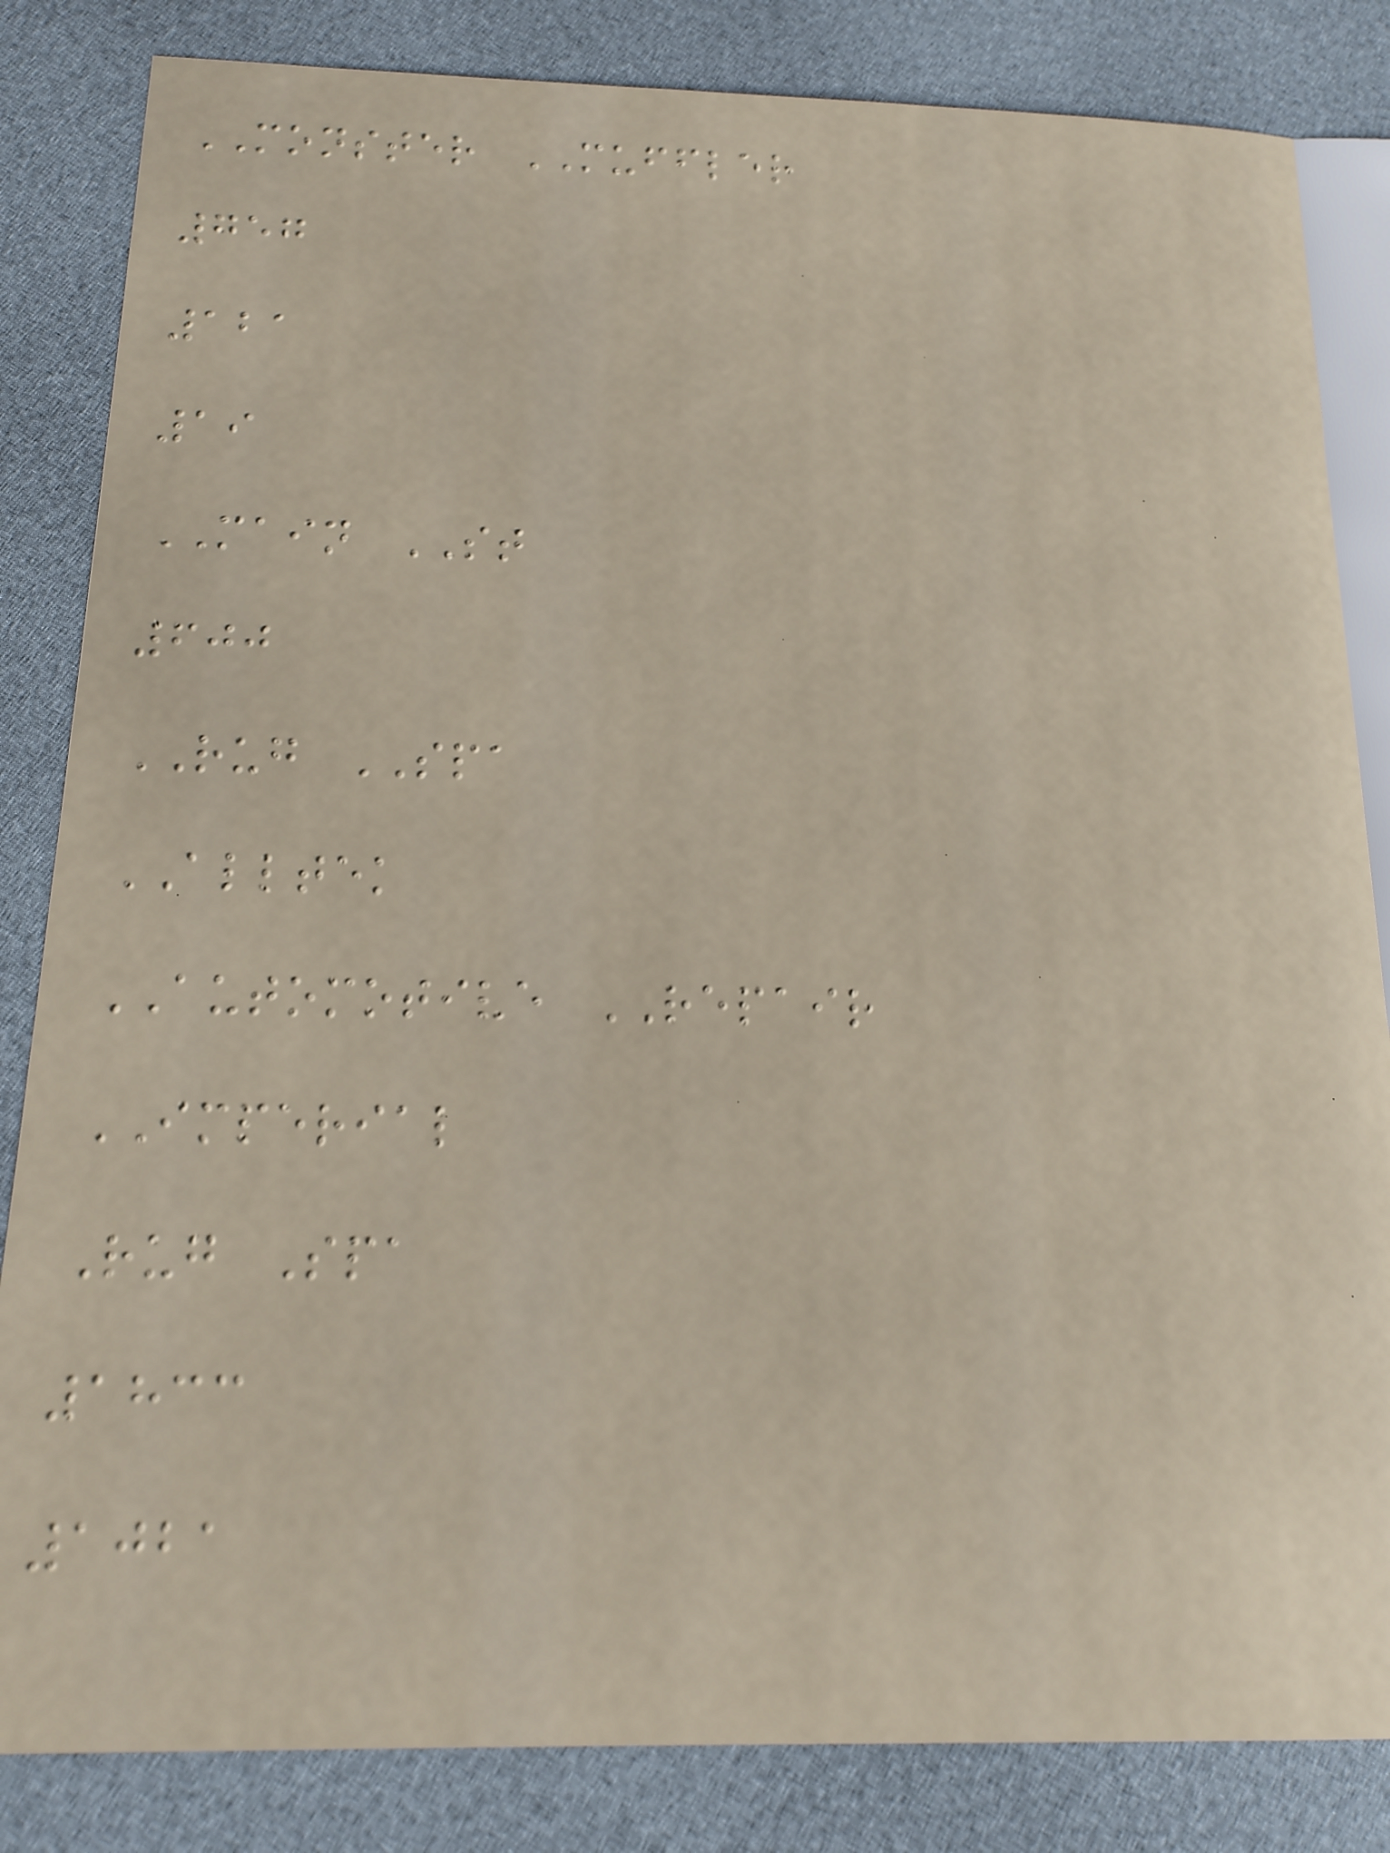MONSTER MUFFLER
757
121
19
MAIN ST
600
RUG SPA
ALLTEK
AUTOMOTIVE REPAIR
IMPERIAL
Rug Spa
1833
1021
